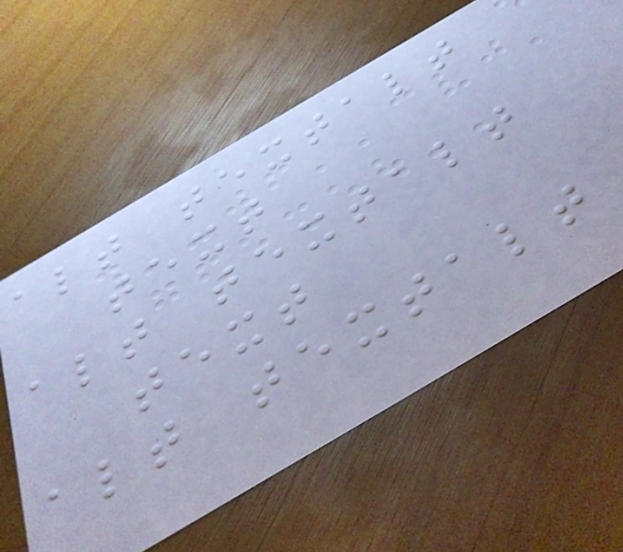alt textalt
text
alt textalt
text
alt textalt
